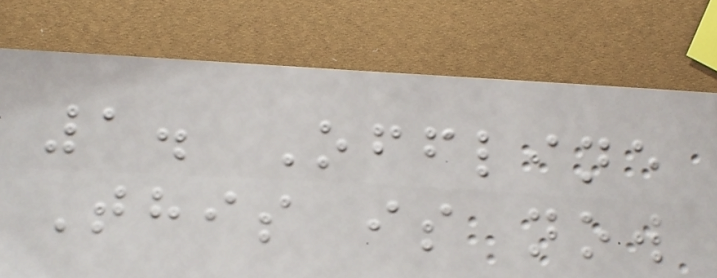1. Offline
This is now
